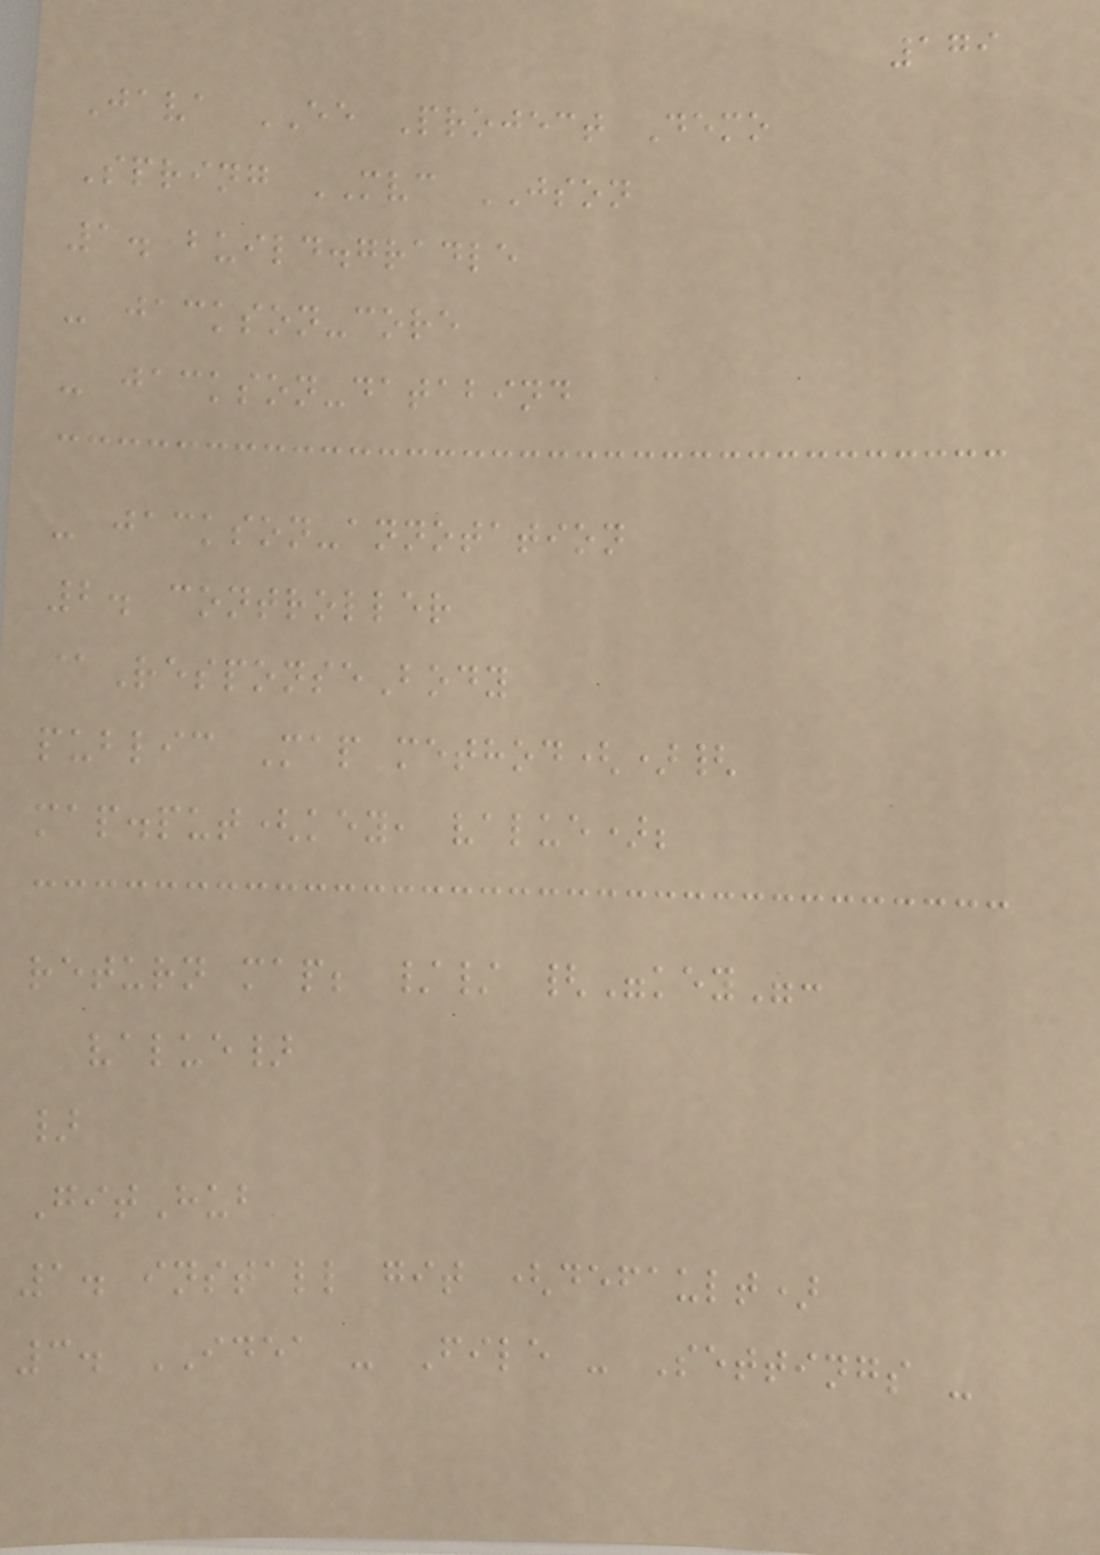179
Java EE Project Demo
Spring MVC JSON
1. build.gradle
- jackson-core
- jackson-databind
- jackson-annotation
2. controller
@ResponseBody
public Map method(){
map.put(key, value);
return map; // {"key":
value}
}
GitHub
1. install git (default)
3. IDEA - File - Settings -
